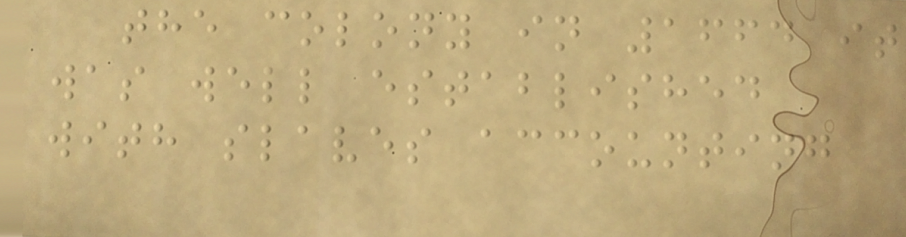the colony in 1664 it
was well established
with slaves accounting
